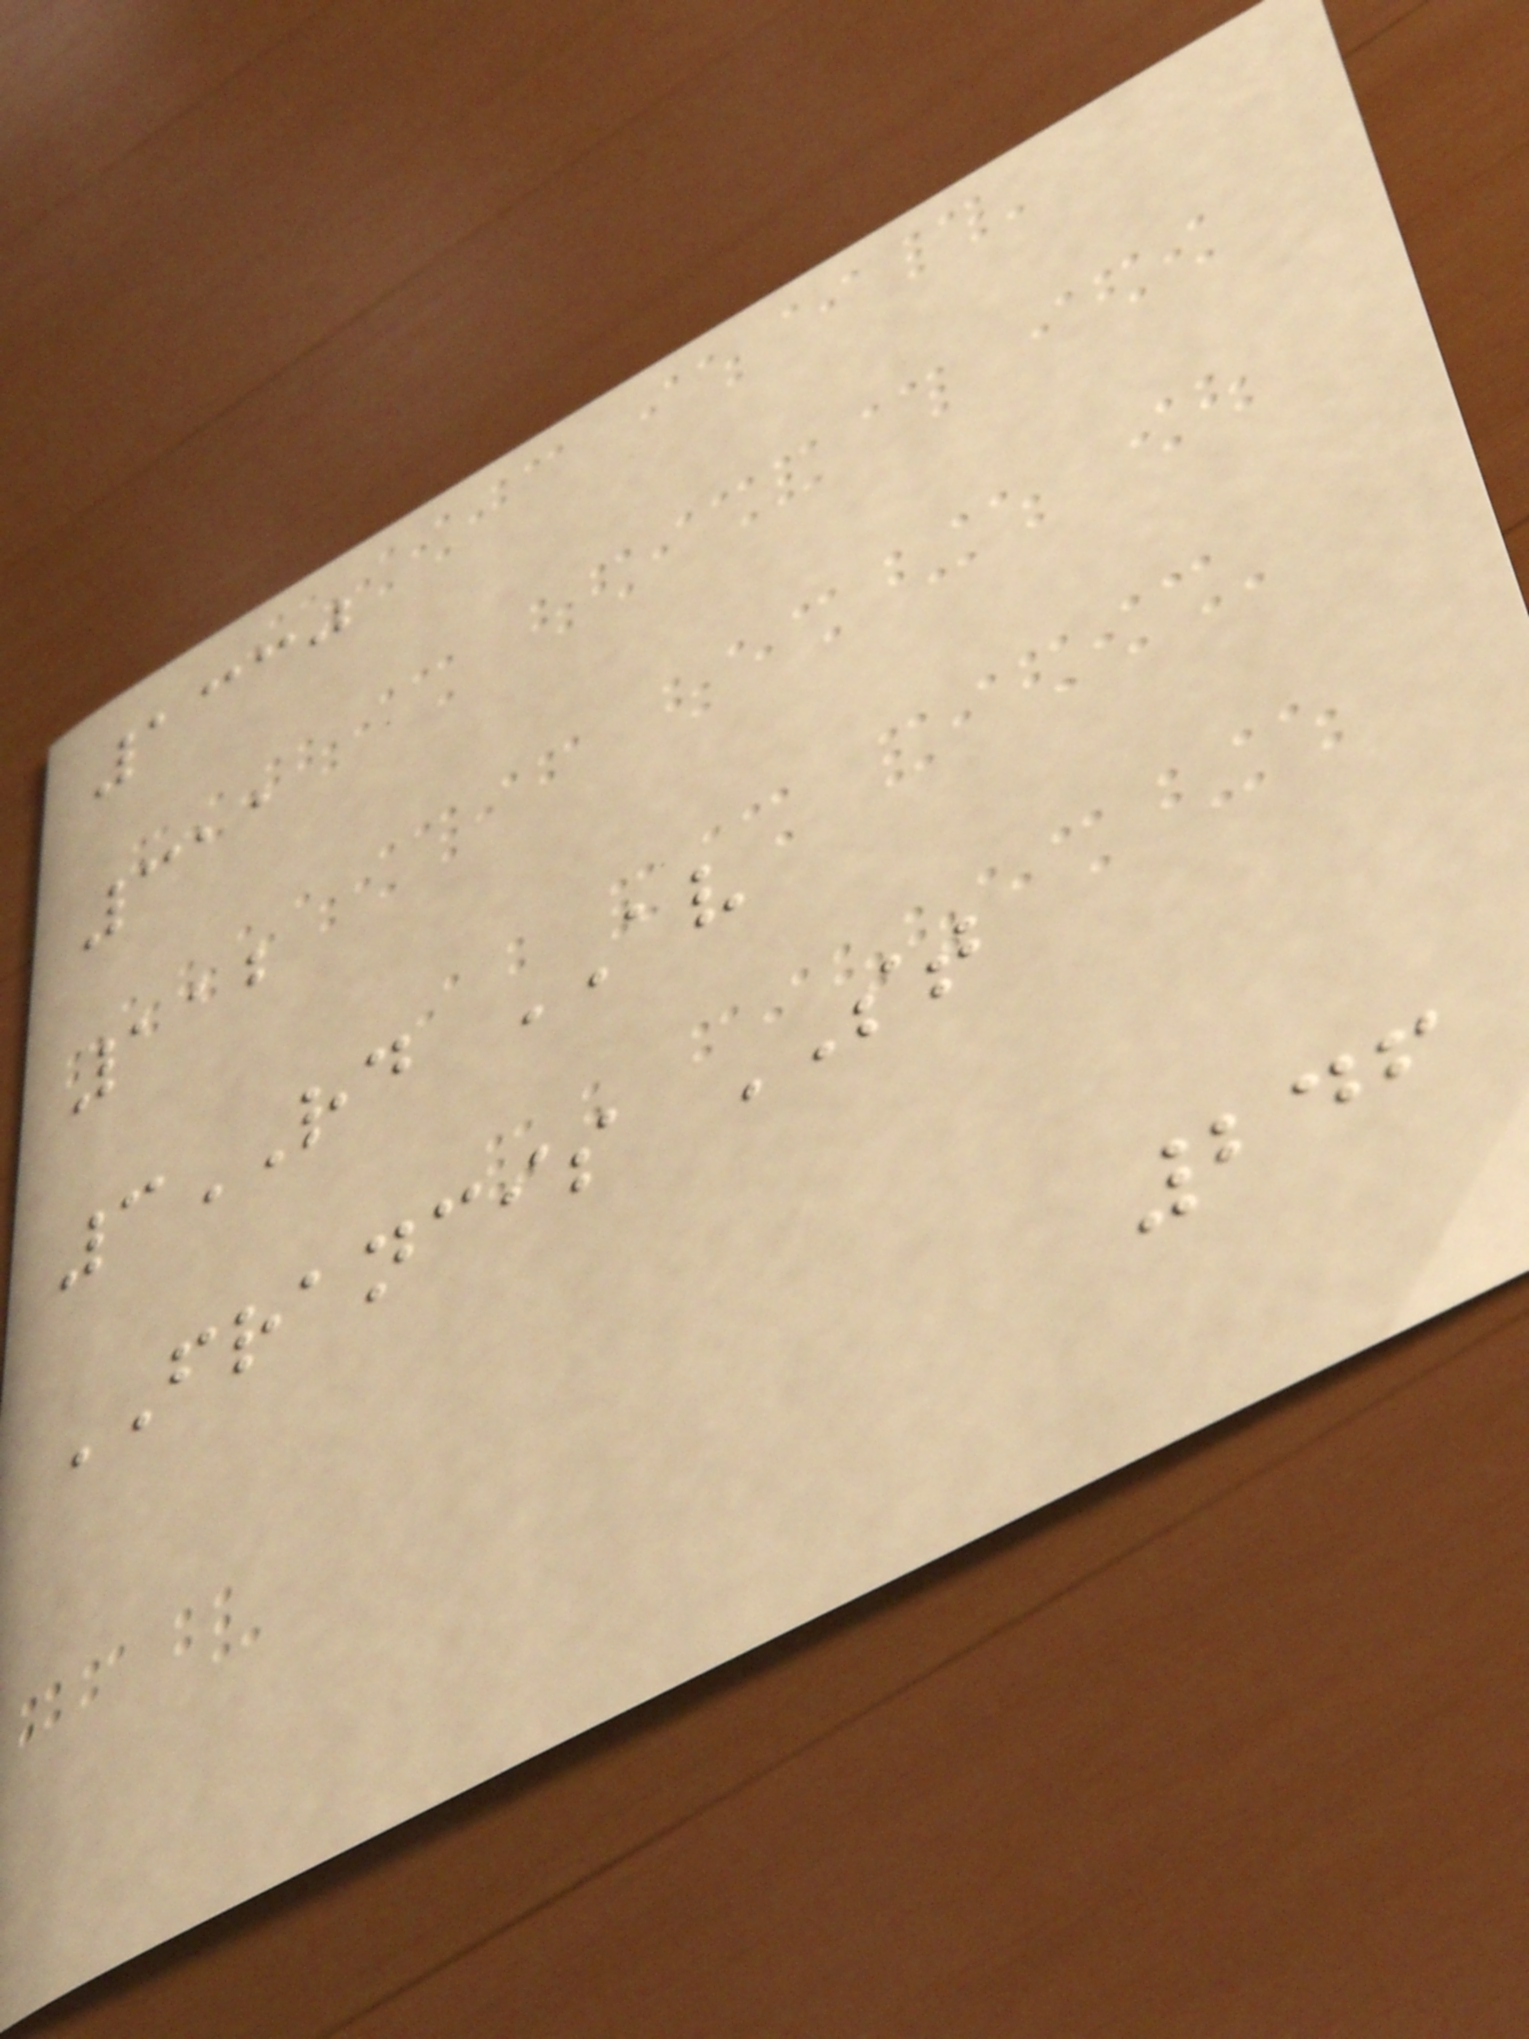1330
311
112
3RD AV
FRANCIS ST
246
